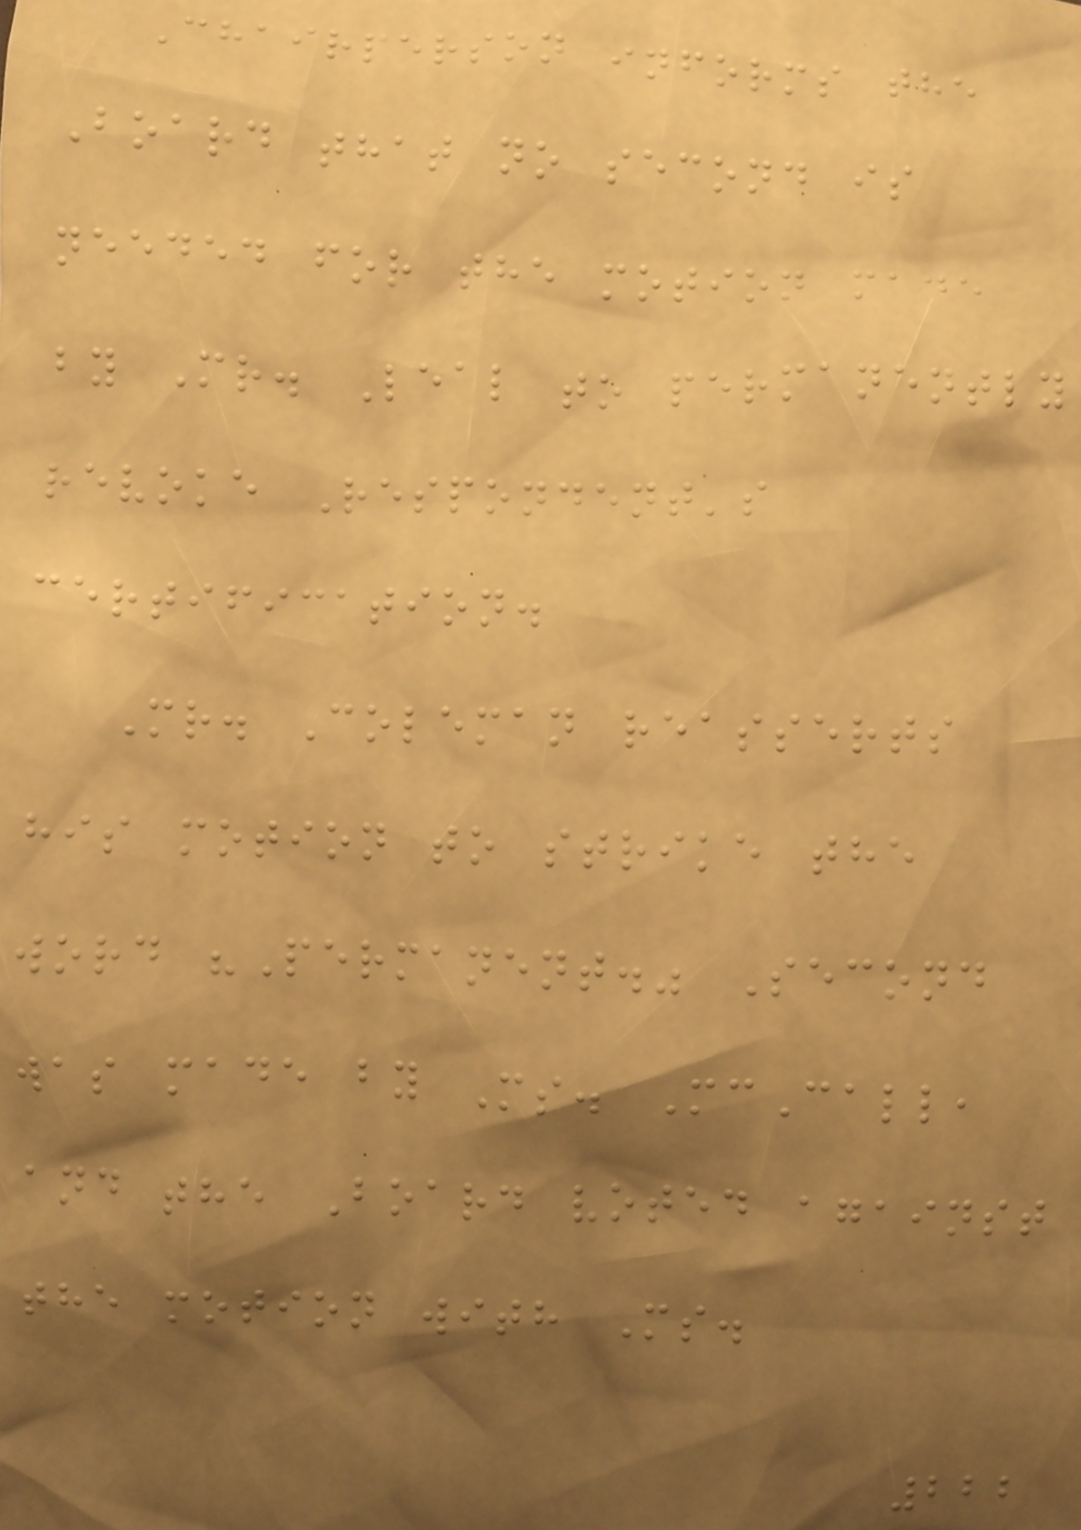Chairperson informs the
Board that no second is
needed for the motion made
by Mr. Leal to permanently
revoke Respondent's
certification.
Mr. Coleman reasserts
his motion to strike the
word "Permanent." Second
was made by Ms. McCall,
and the Board voted against
the motion with Ms.
222
